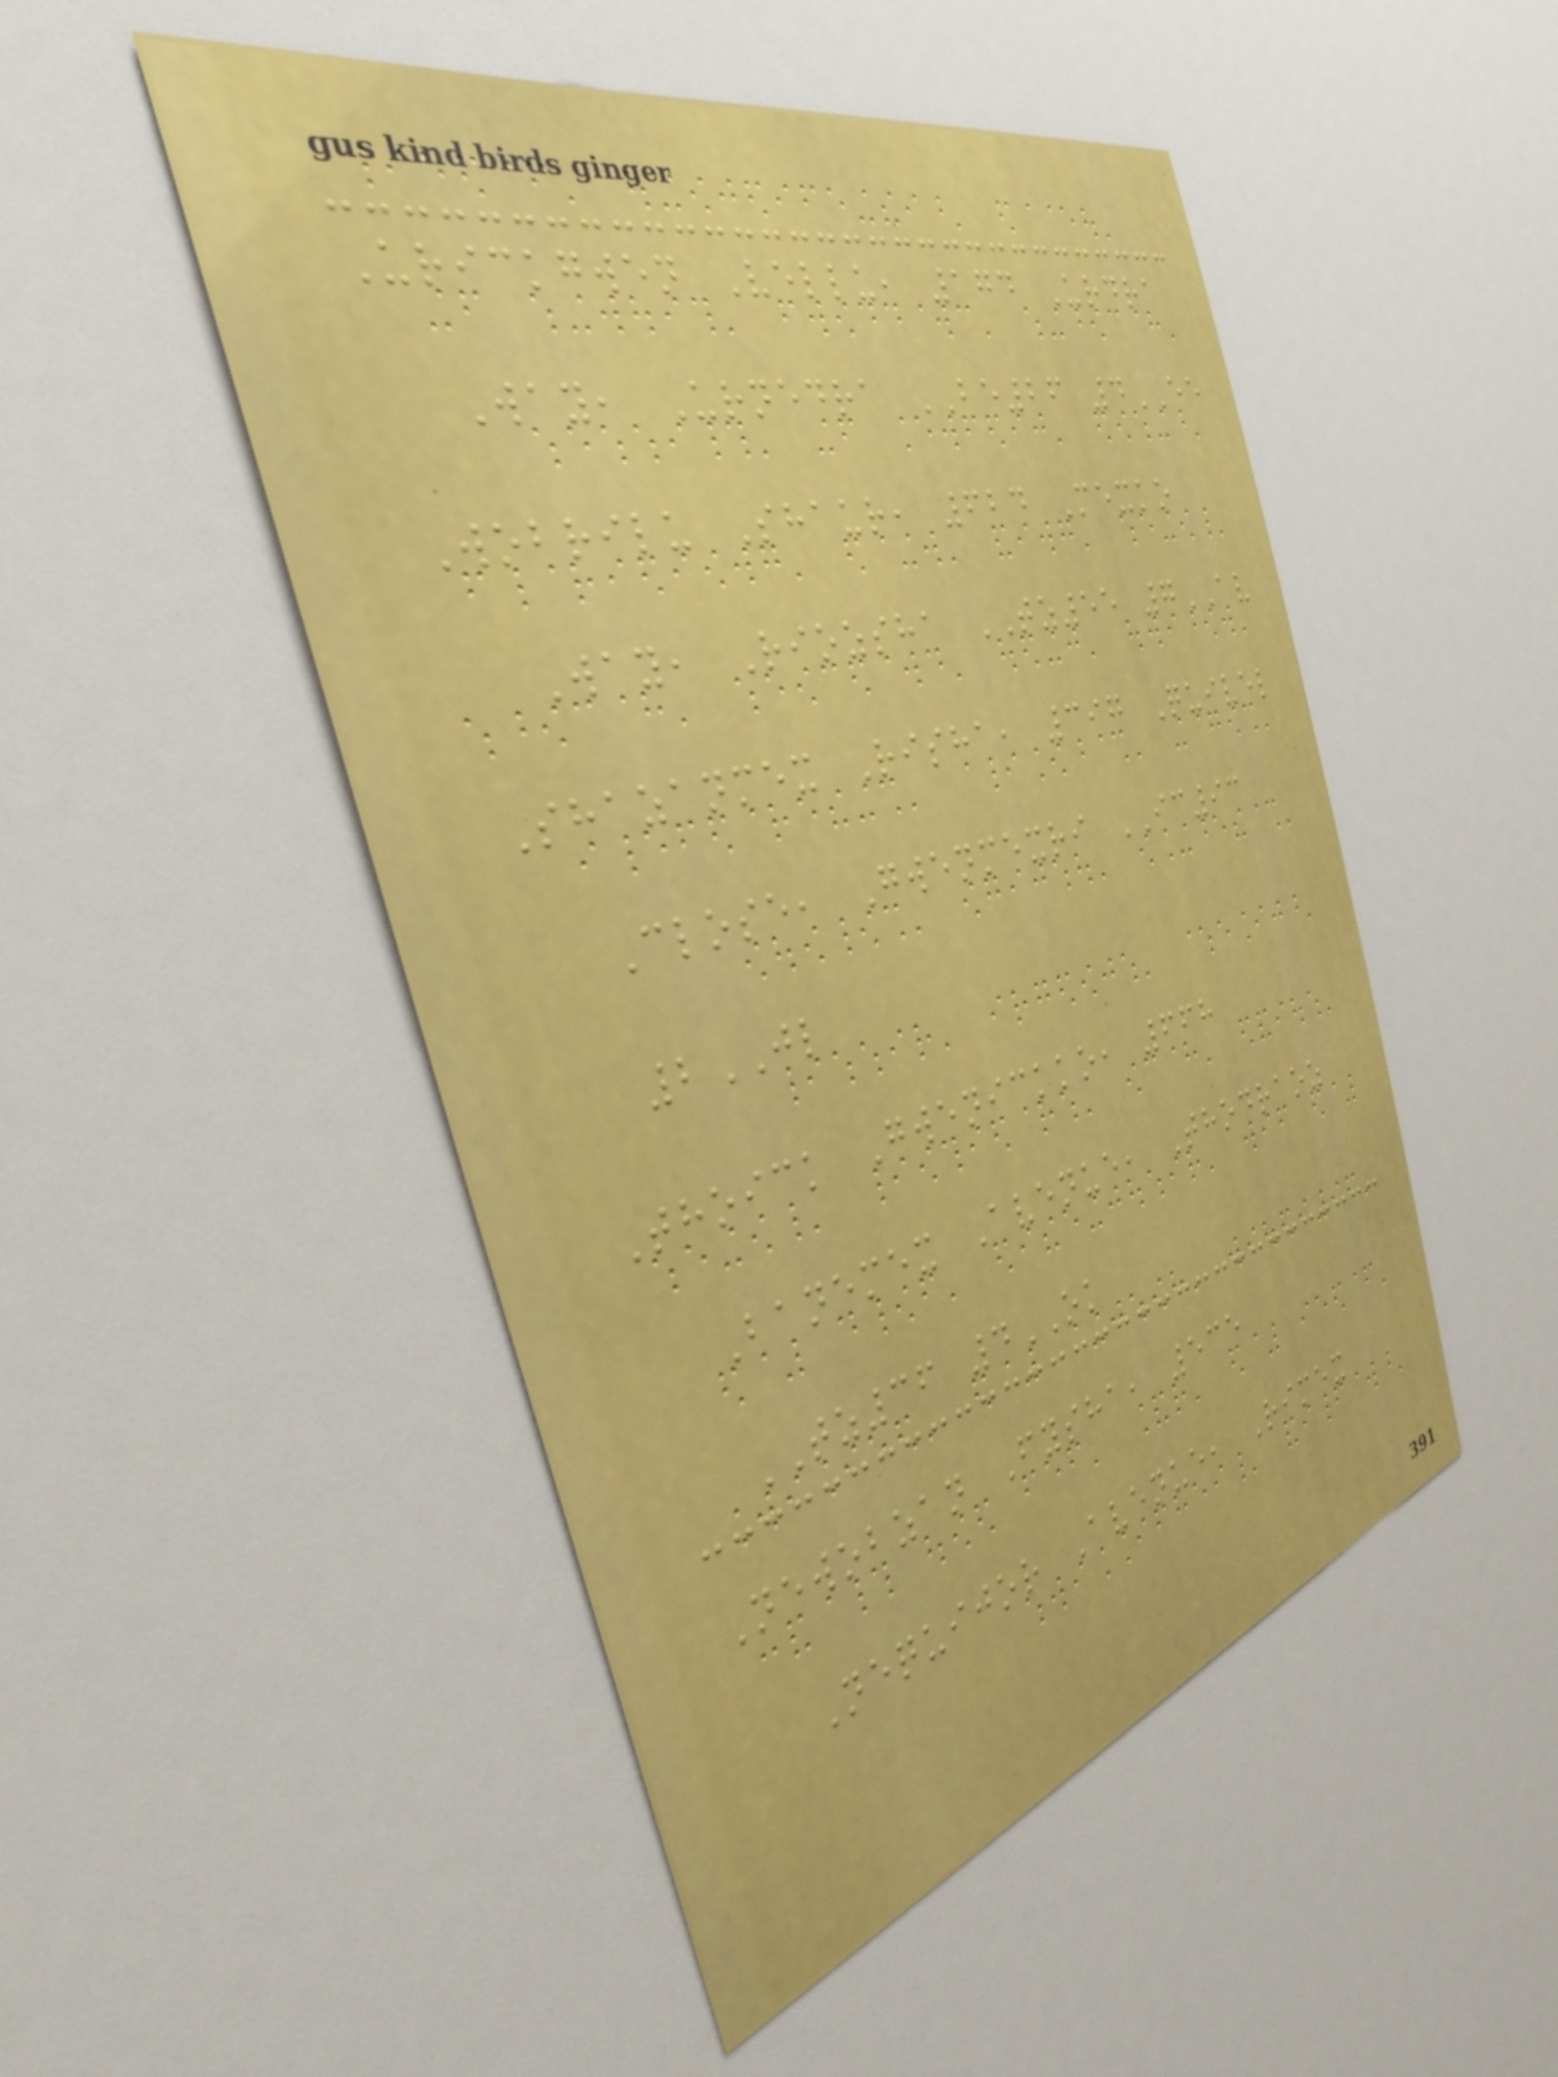Urickgwen Vellu, 174 Urdra
Way, Urnedra BE26 4EE
Wobrilu Shaur, 624 Mexko
Way, Riozsha TZ55 7AV
Shazanmex Risha, 397 Quivel
Close, Gwenmexri IC93
2JL
Thoick Gwenickko, 668
Banemex Avenue, Thodraoz
TZ36 4OK
Newobzan Fysha, 535
Nequijor Avenue, Rimex
